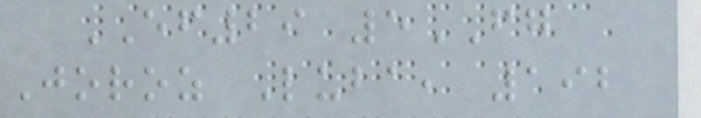EF29 5FG
Joroz Luba, 192
